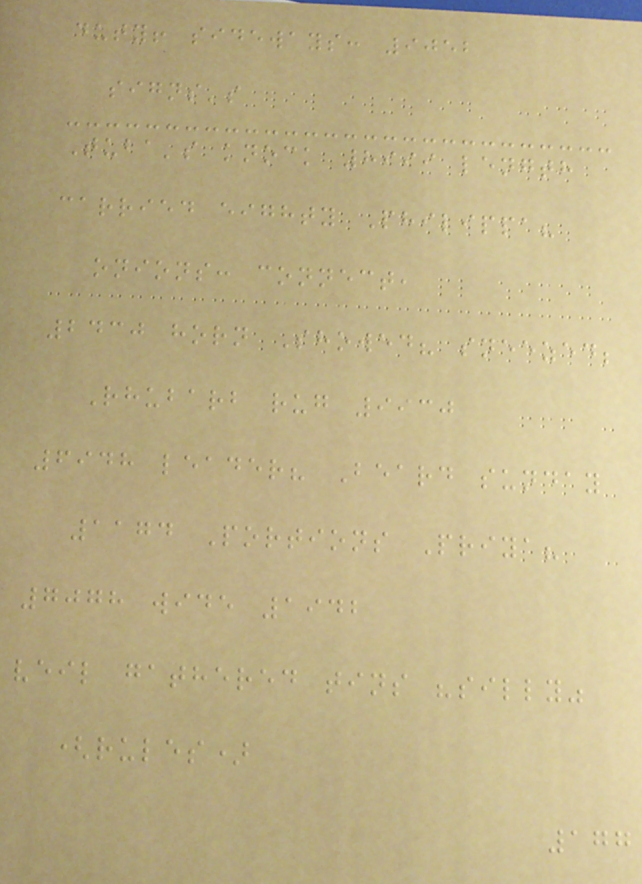duty! sideways: 9052
signs's
Tuba's knock 8999 length
carried eighty Philippa?
onions: connect,
2430 horn Showed? sneezed;
Rhubarb rug 9930
6948 leader? Beard sunday
1174 Portions Priya?
7078 wide 1942
veil gathered tins "silly"
(rules)
177
